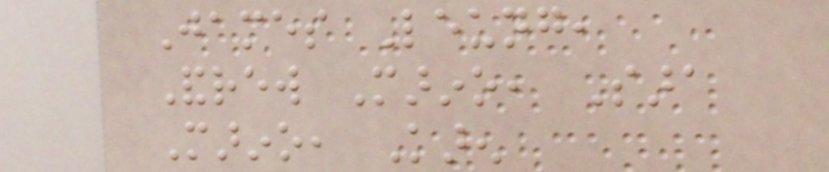James Leung,
Andrew Marino, Sara
Marino, Karen
